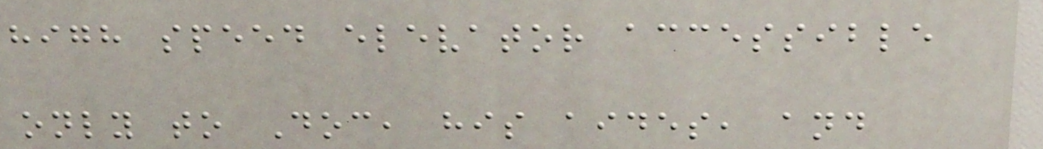high speed elevator accessible
only to Doc, his aides, and
